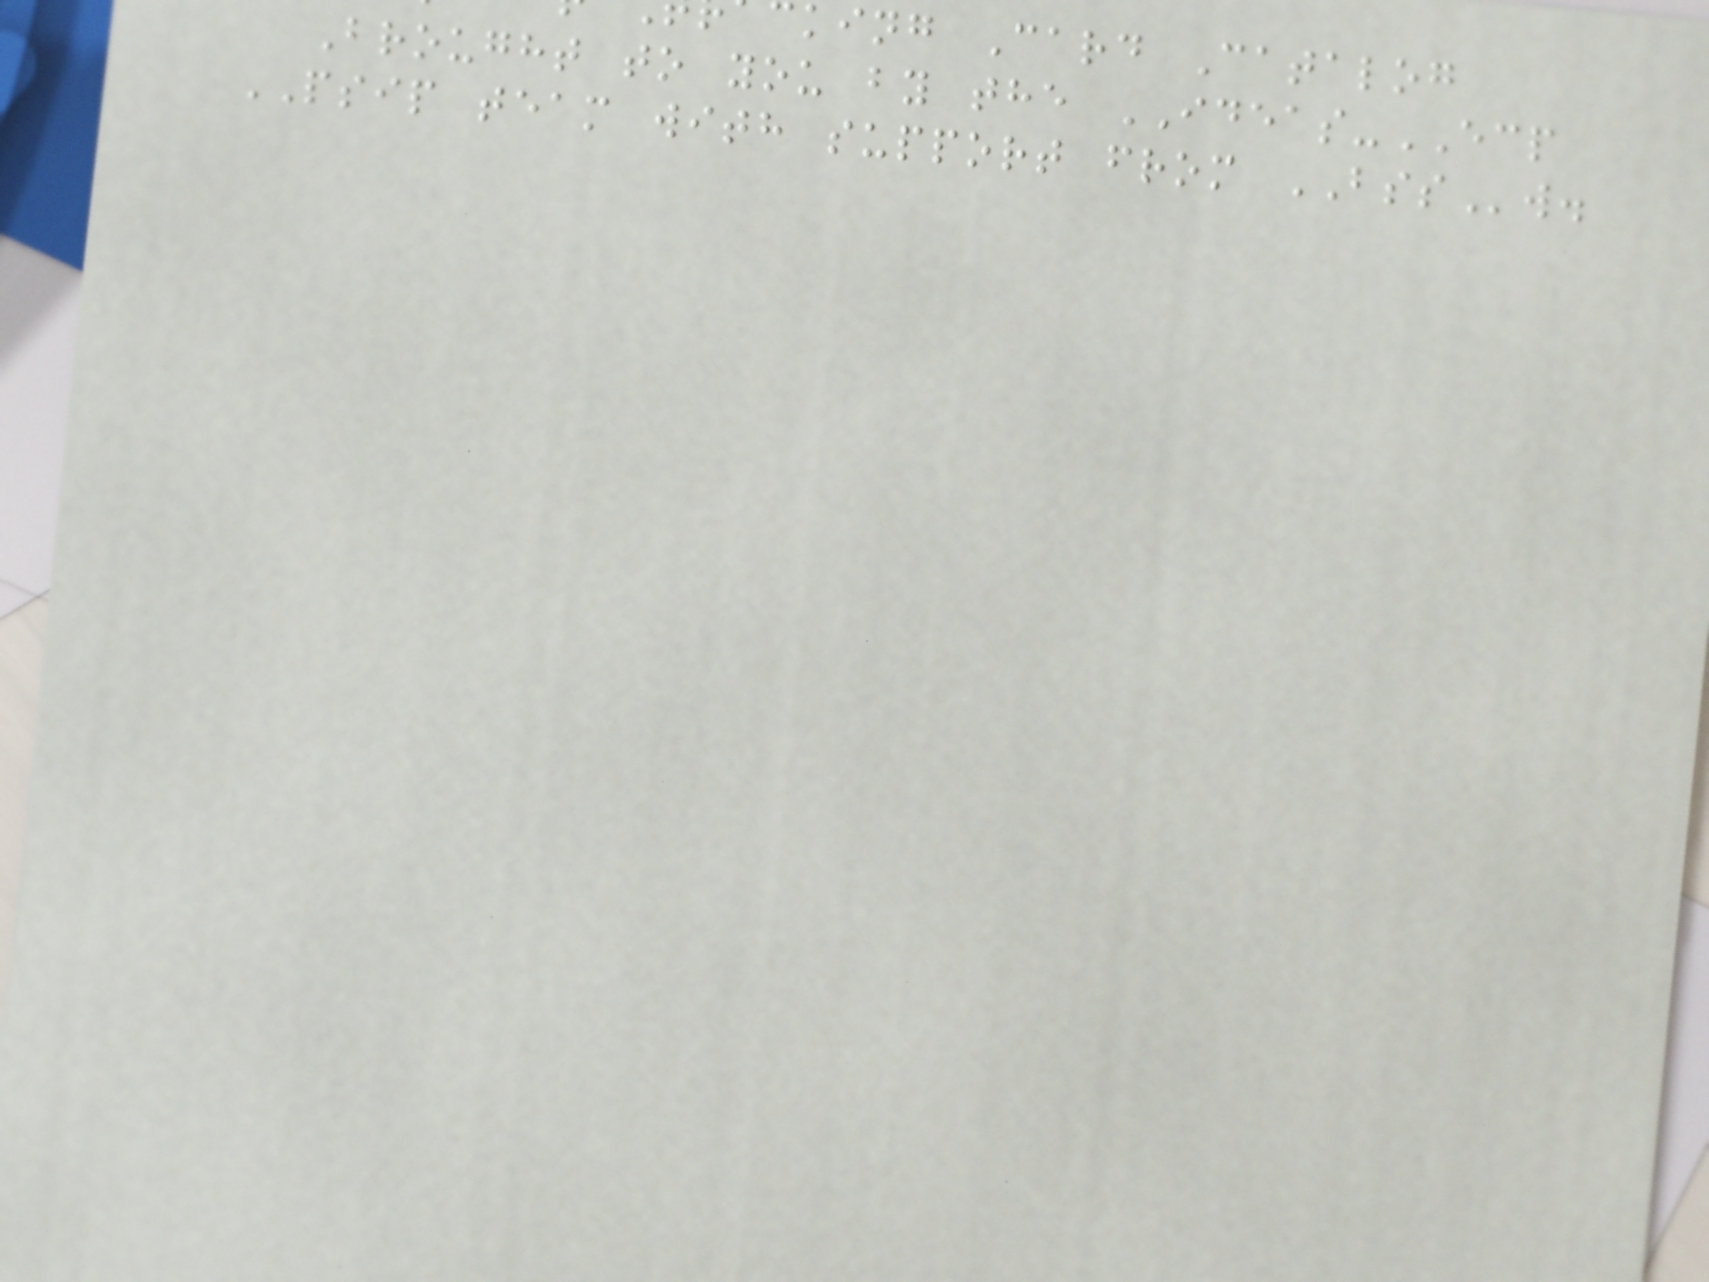king Card Catalog
Brought to you by the IDEAS-ECP
PSIP team with support from BSSw.
